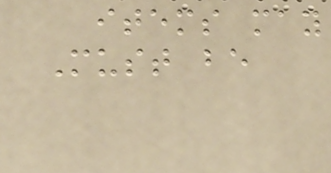items may
Must be
